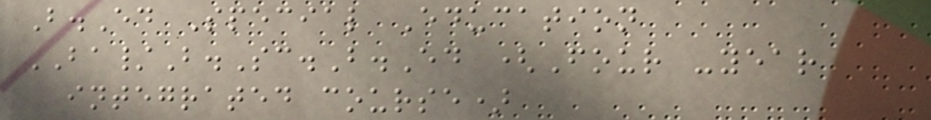B.Ed Special Education
BA/B.Sc.B.Ed (Four -year
integrated course)
